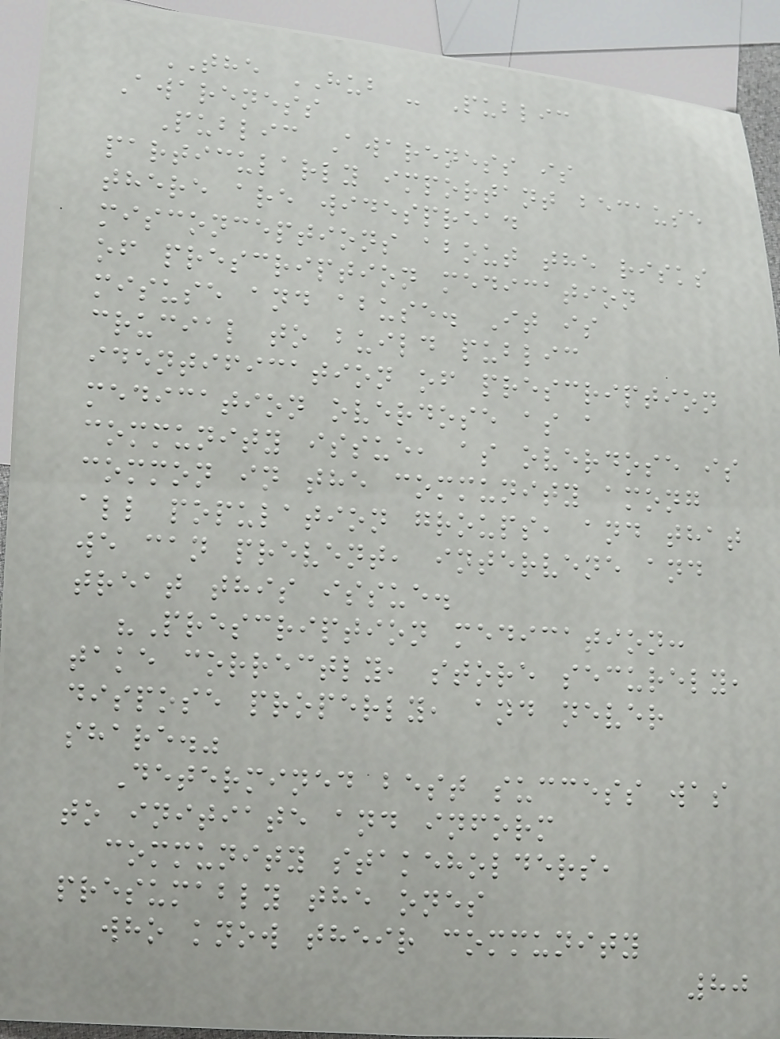THE HUB - Public
Awareness
Public Awareness is
particularly important because
there are widespread
misconceptions about the risks
of prescription medication
misuse and abuse. It is
crucial to build public
identification of prescription
medication overdose as a
community issue, as overdose is
common in the community among
all population groups, and that
we can prevent, intervene and
treat this issue.
"Prescription medication:
take correctly, store securely,
dispose properly, and never
share."
Determined best success was
to initiate and inform
community stakeholders,
presumably the ones
who know their community
80
